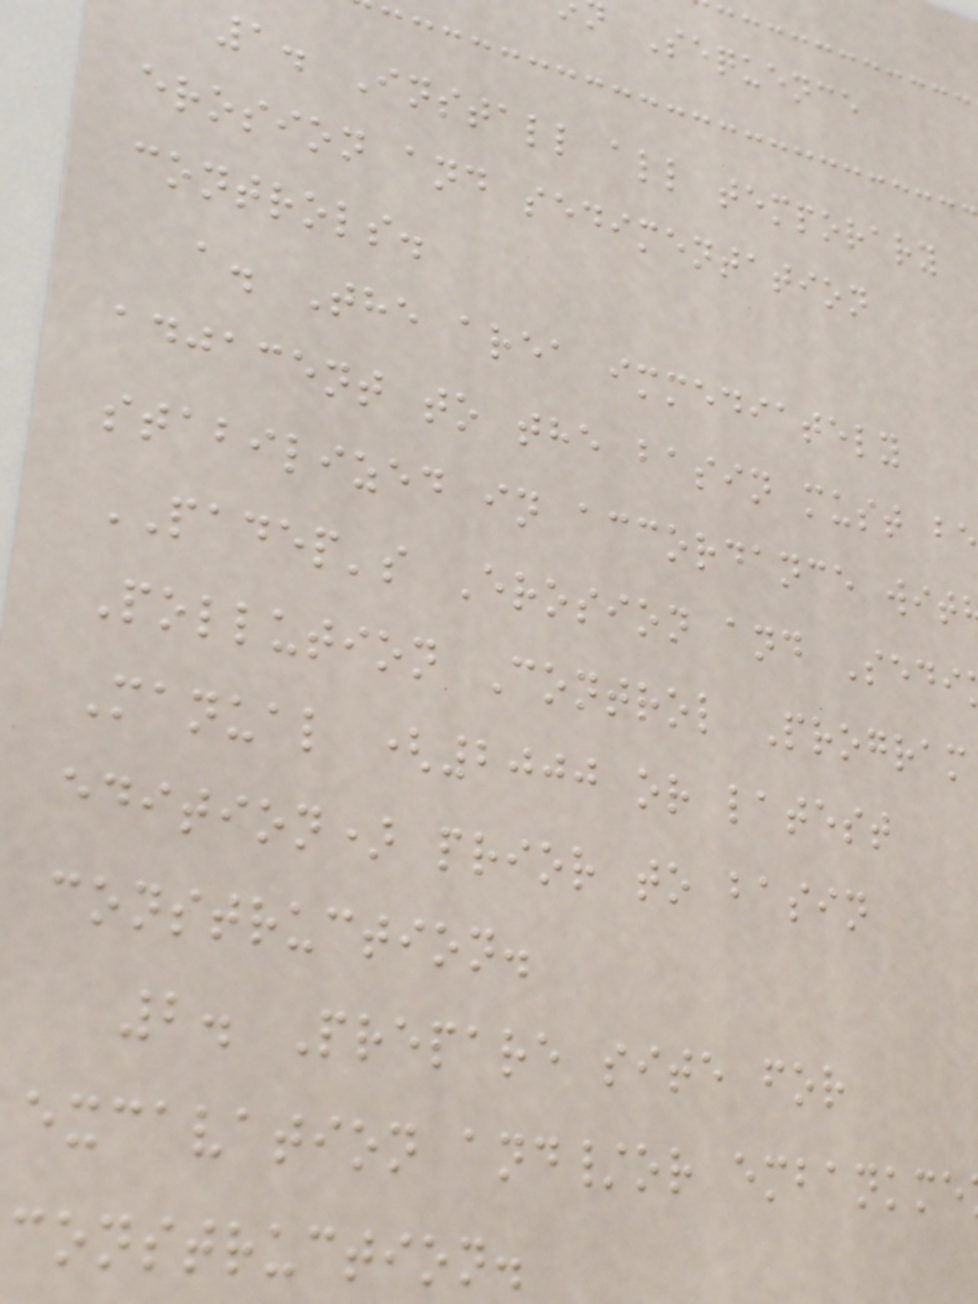Sequence
1. Install all temporary
erosion and sedimentation
controls.
a. The area immediately
adjacent to the basin must be
stabilized in accordance wit
PADEP's Erosion and Sedi
Pollution Control Program
Manual (2000 or latest
edition) prior to basin
construction.
2. Prepare site for
excavation and/or embankme
construction.
